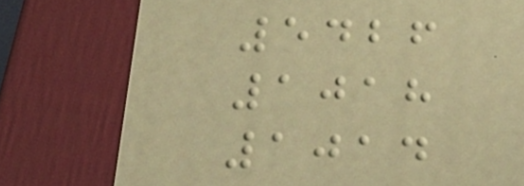5426
1018
1014
